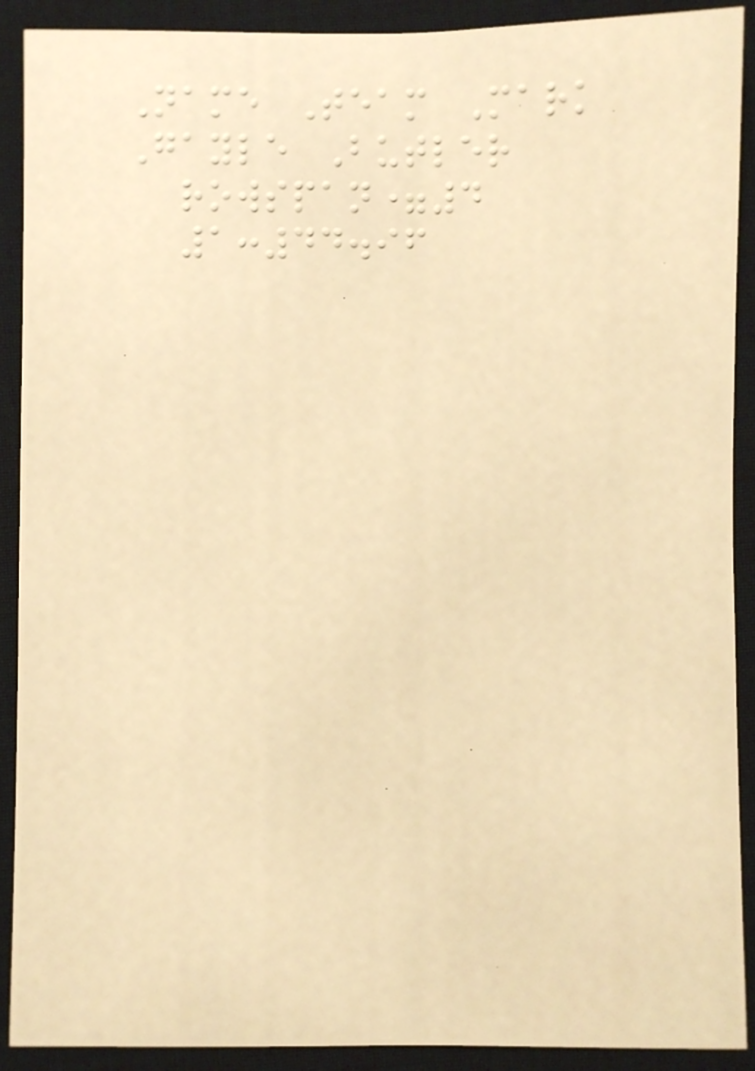Name Team Mark
Gayle Butler
rowspan=4
1:44.96
